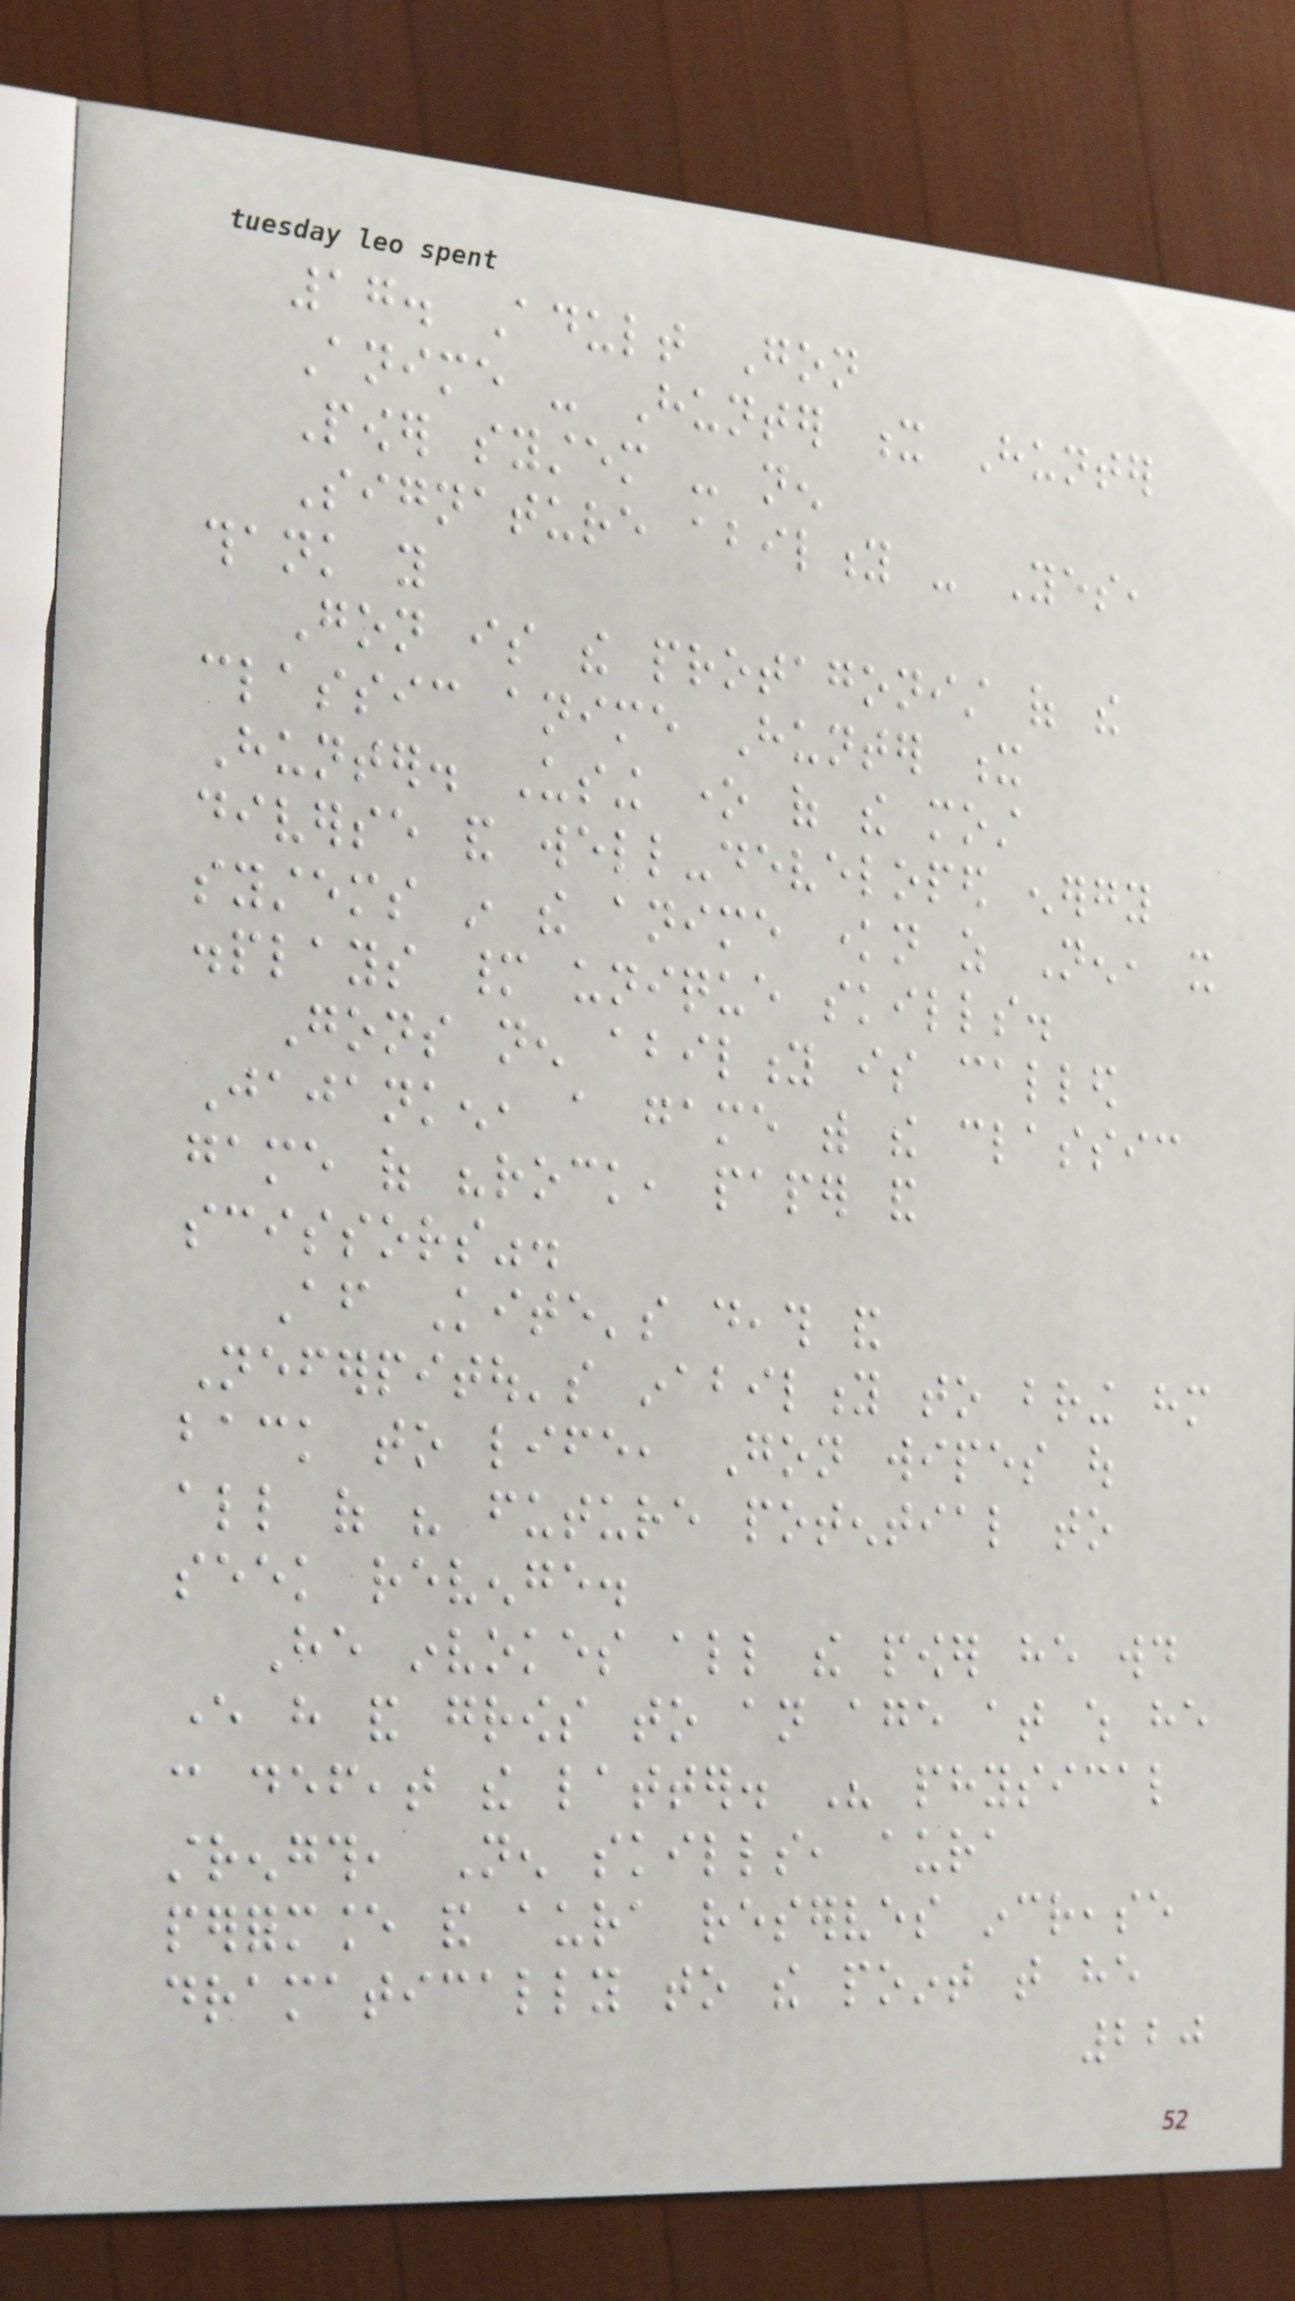17. Adult Gon
Anime - Hunter x Hunter
Power system - nen
Signature ability - Yes,
thank you
Gon is the protagonist of the
classic anime Hunter x
Hunter. Using one of the most
diverse and well-developed energy
systems in the anime known as Nen, it
displays many unique skills.
Gons nen ability is called
Jajanken, a game with the classic
game of "rock, paper and
scissors".
After Kite's death and
Neferpitou's inability to bring him
back to life, Gon wipes out
all of his future potential to
seek revenge.
He invokes all the power he would
ever have and grows to an age at which he
can defeat the latter. His physical
strength, Nen skills, aura
performance and aura reserves increase
dramatically to the point that he
220
